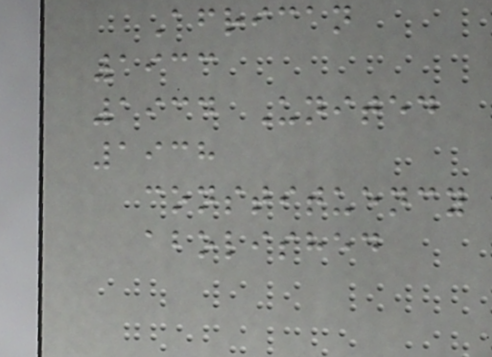African
1933
1934 United
1938
constituency
abolished
